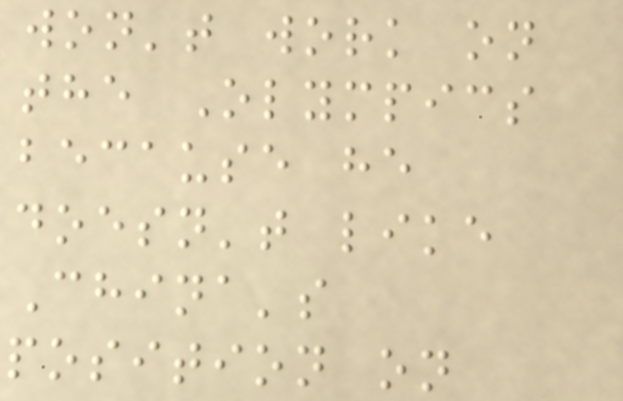won't work on
the Olympics
because he
doesn't like
China's
position on
